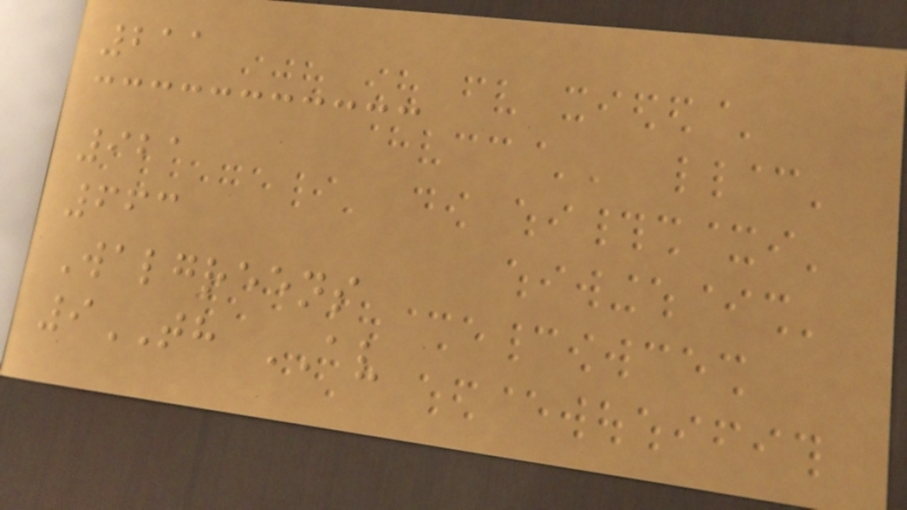211
921
663
Walgreens
9TH AV
